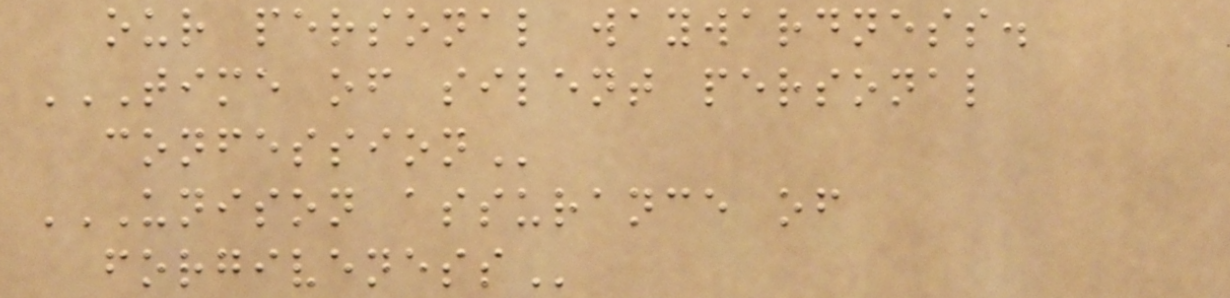our personal waywardness.
TIME OF SILENT PERSONAL
CONFESSION
UNISON ASSURANCE OF
FORGIVENESS
